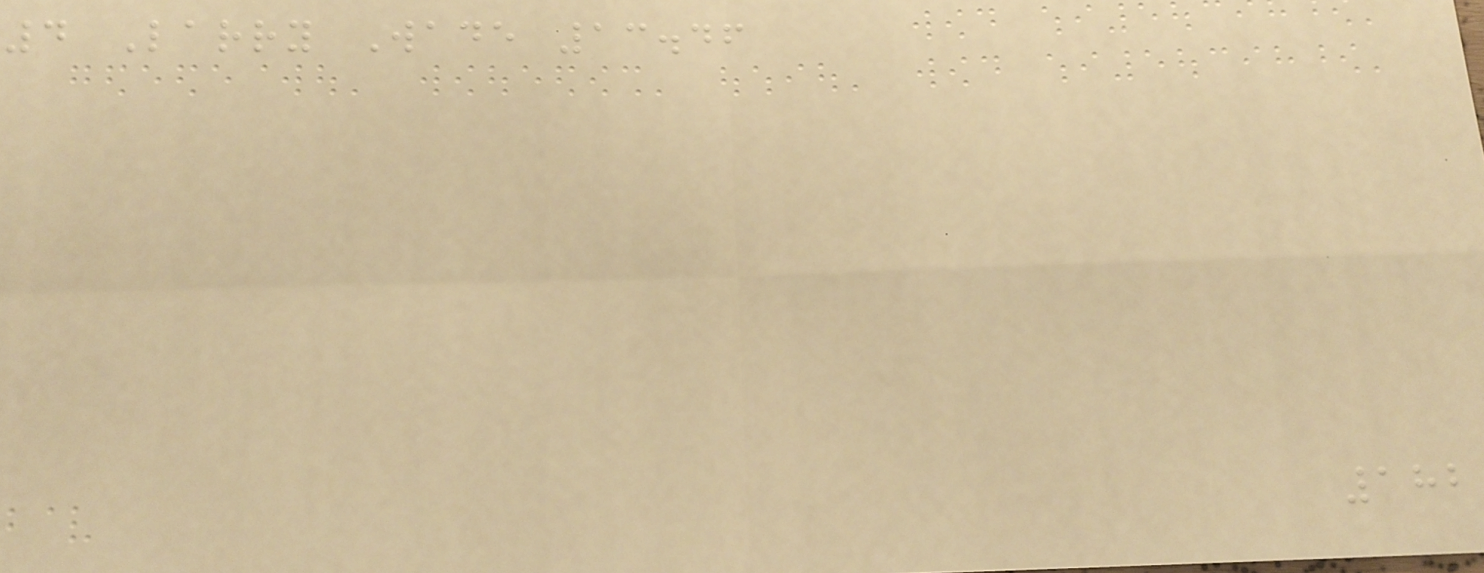4 Larry Wade 13.46
182
